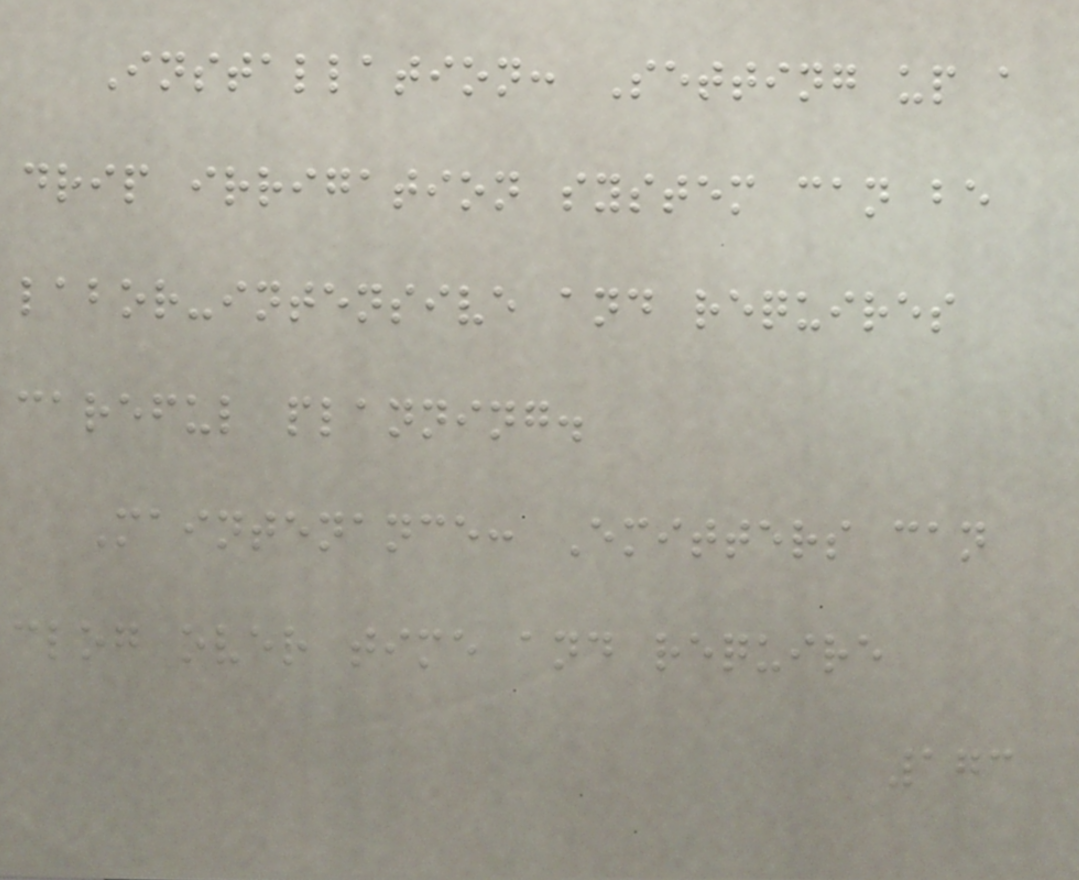Installation: Setting up a
drip irrigation system can be
labor-intensive and requires
careful planning.
Maintenance: Emitters can
clog over time and require
173
